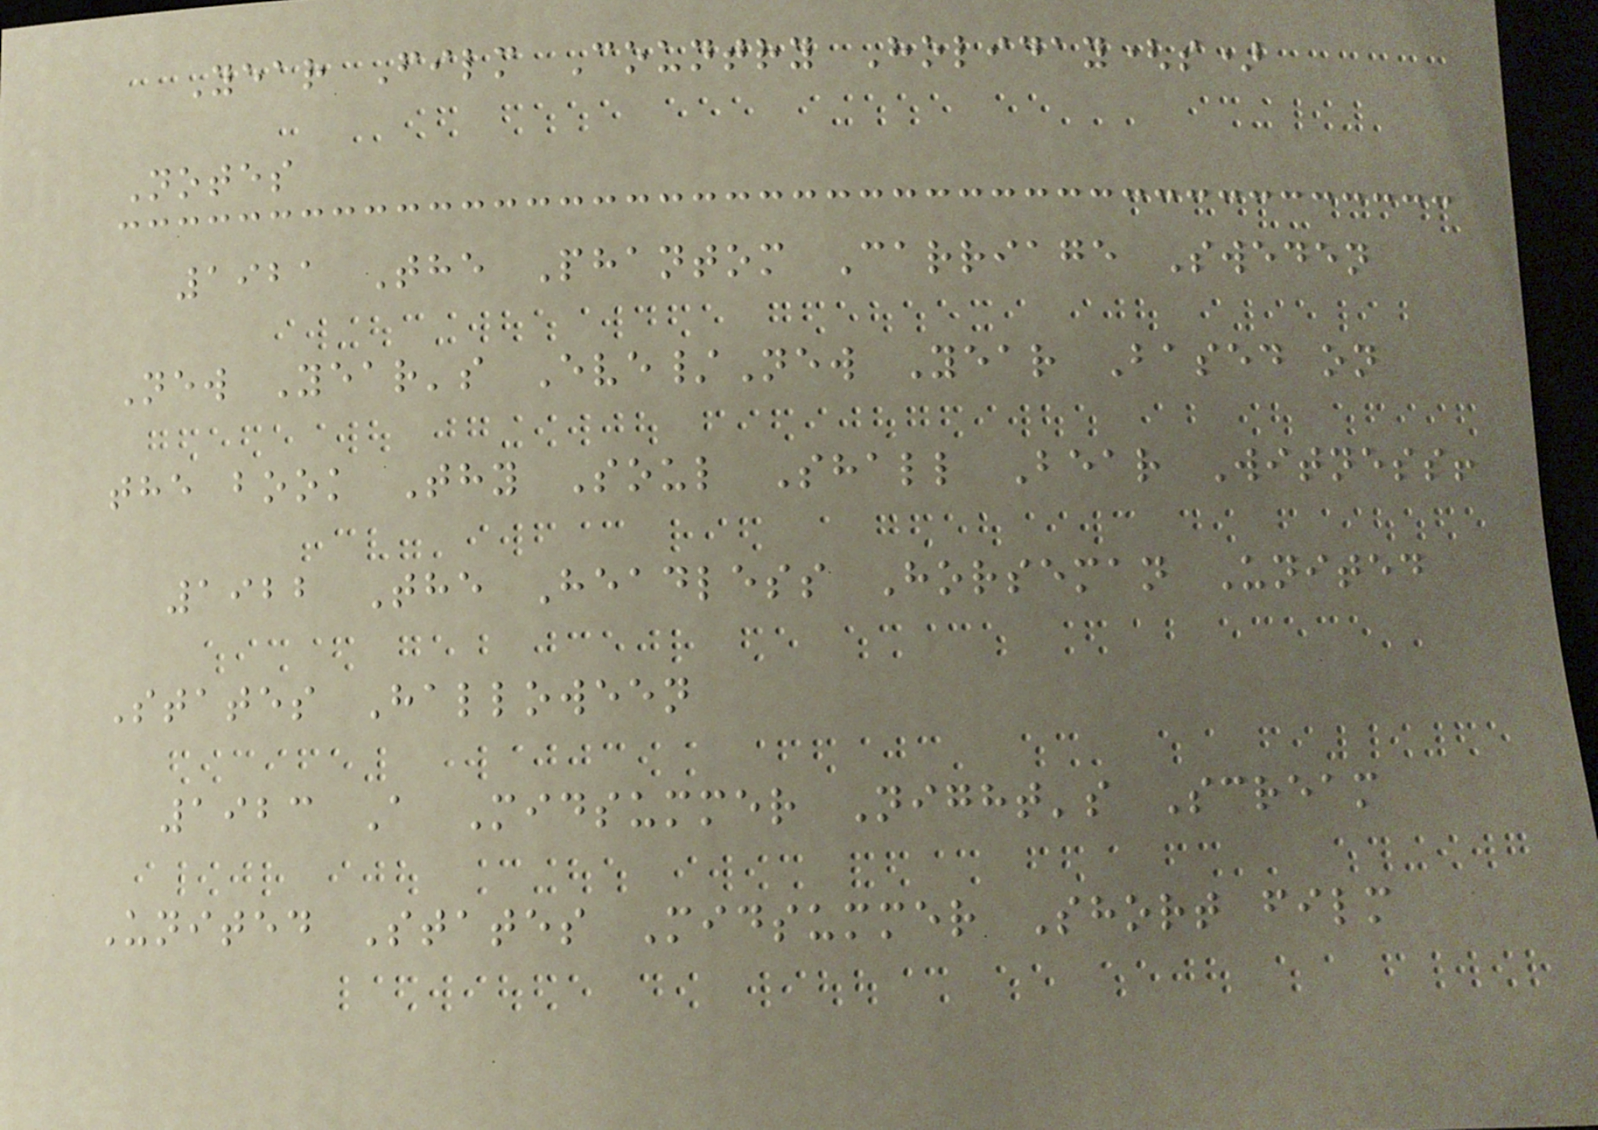Year Film Country Holiday(s)
Notes
1921 The Phantom Carriage Sweden
New Year's Eve/New Year Based on
the book Thy Soul Shall Bear Witness!
1922 The Headless Horseman United
States Halloween
1923 A Midsummer Night's Scream
United States Midsummer Short film
